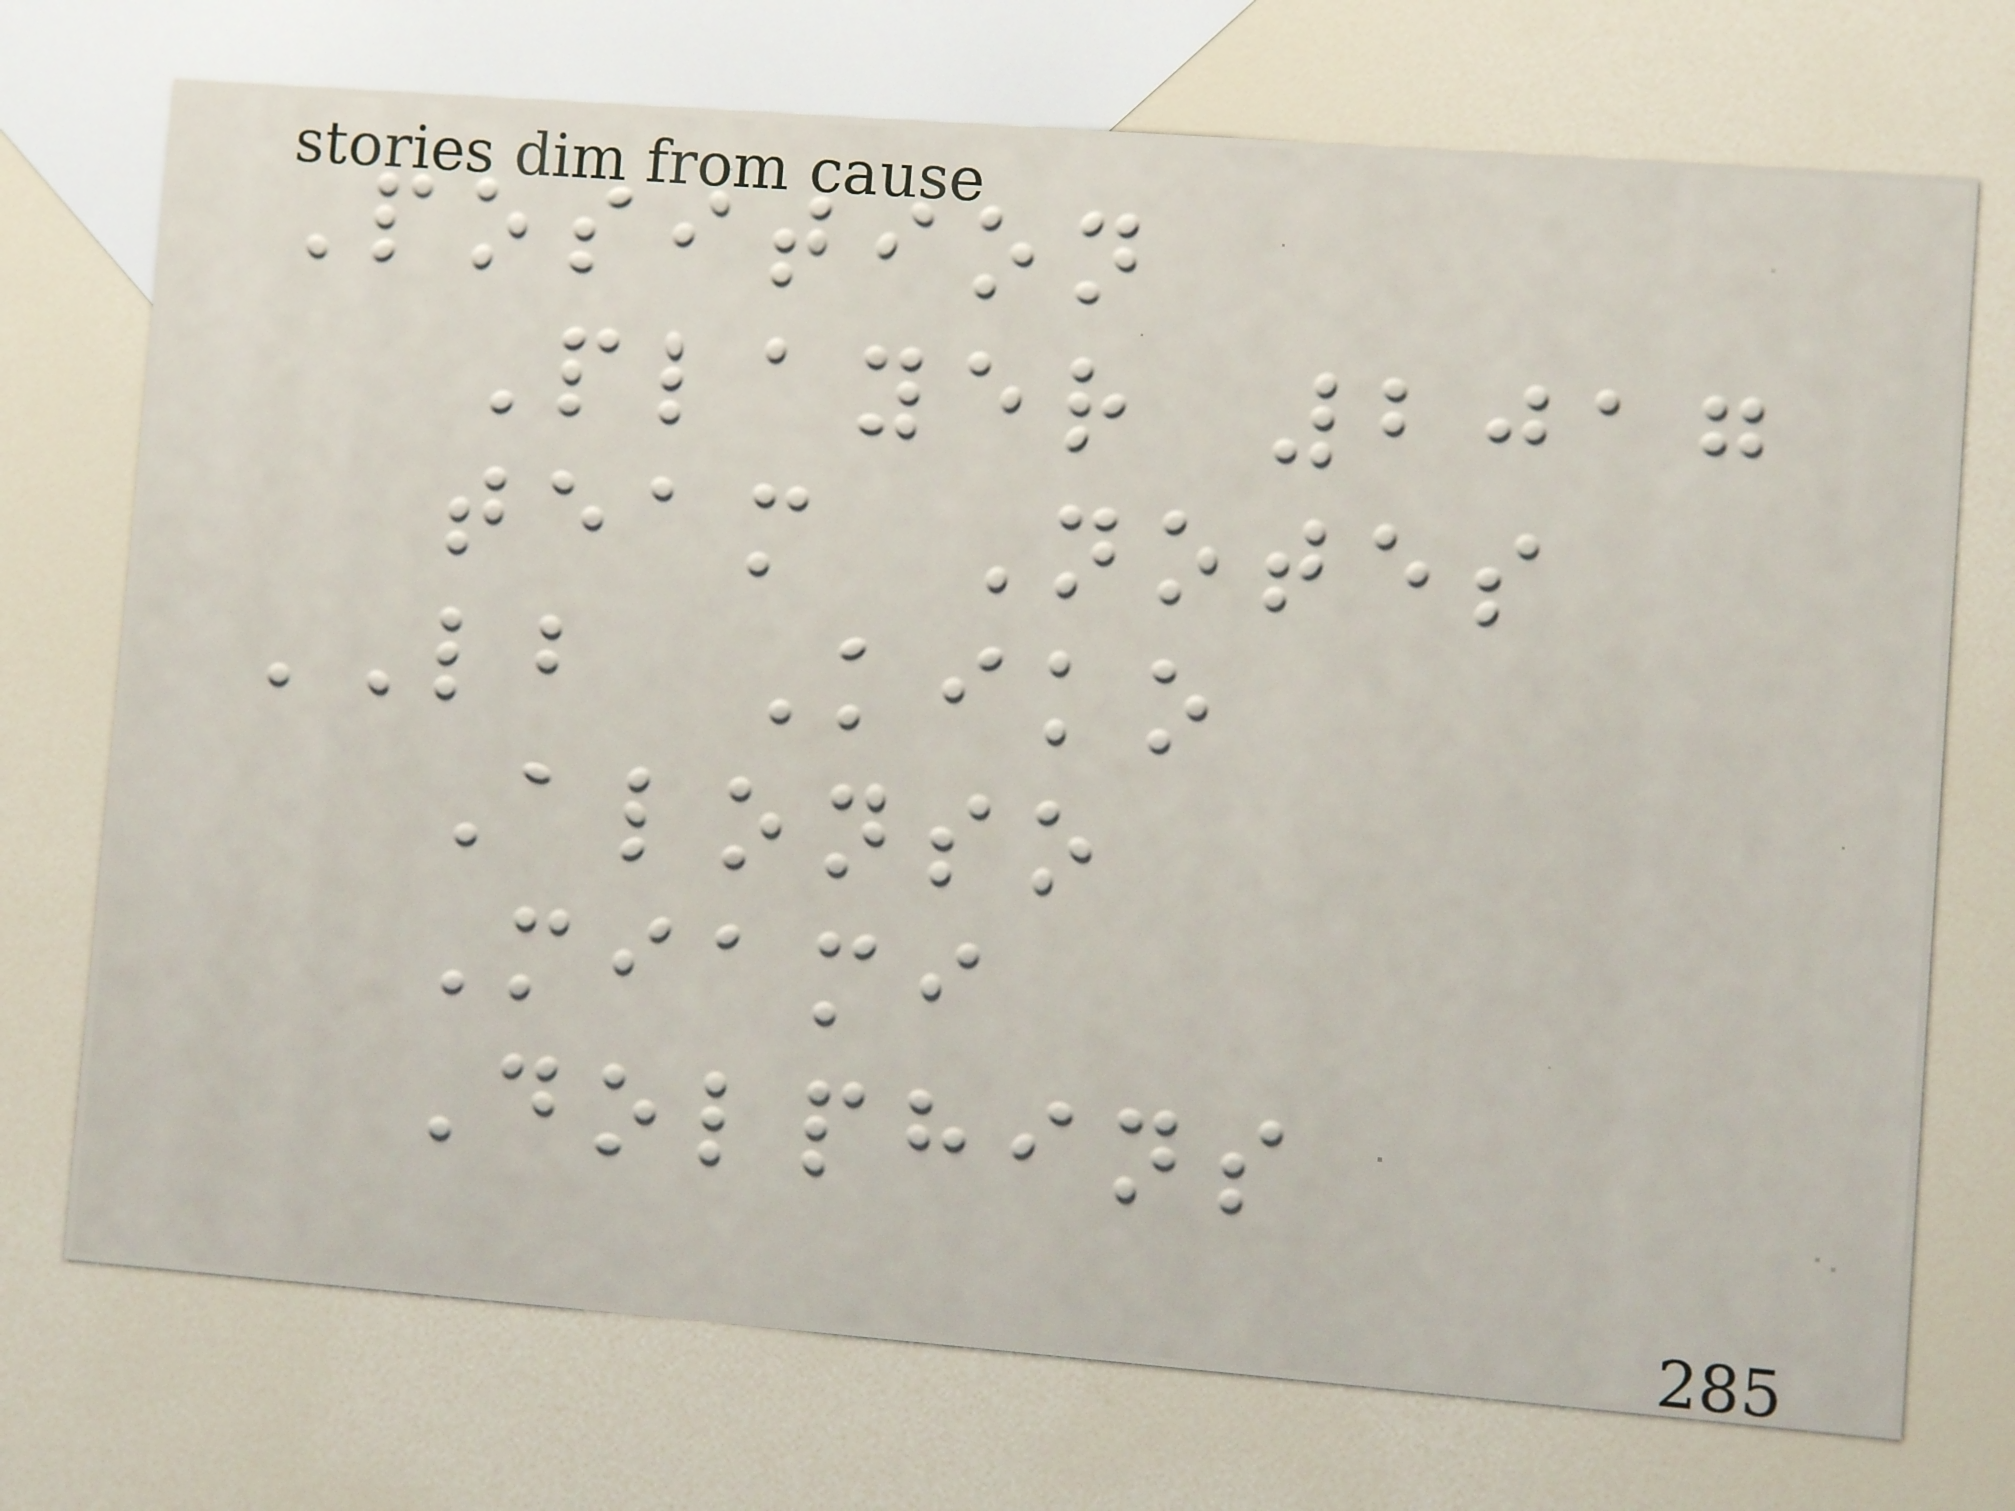Position
Player 2017
team Notes
LB Kiko
Alonso
Miami
Dolphins
